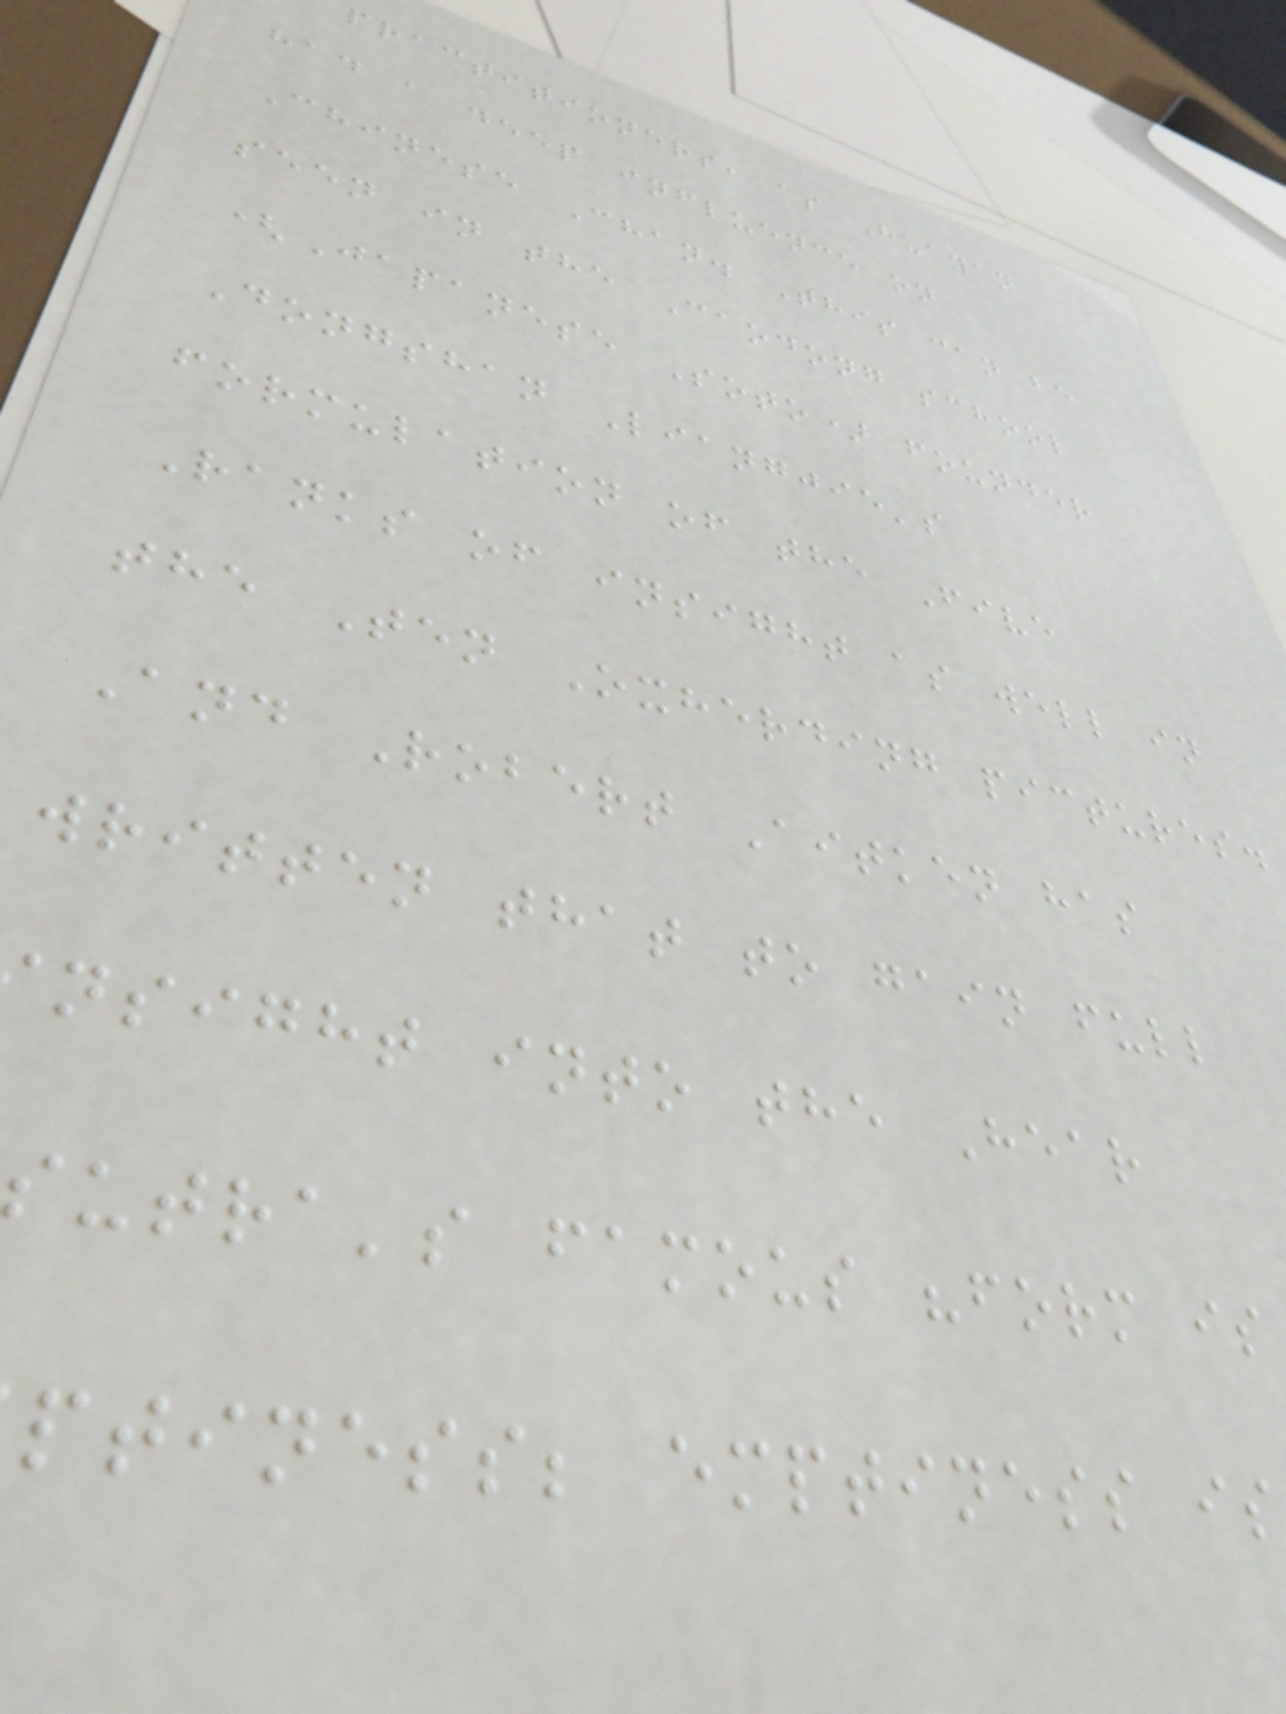practitioners, as Huayan
had a deep influence on
Chinese Chan. This can be
seen in the Caodong school
(Japanese Soto) founder
Dongshan Liangjie's
formulation of the Five
Ranks of insight as well in
the Ten Oxherding pictures.
And Robert Aitken has
written that to gain full
nsight into the Hear
utra's famous "form is
ptiness; emptiness is
